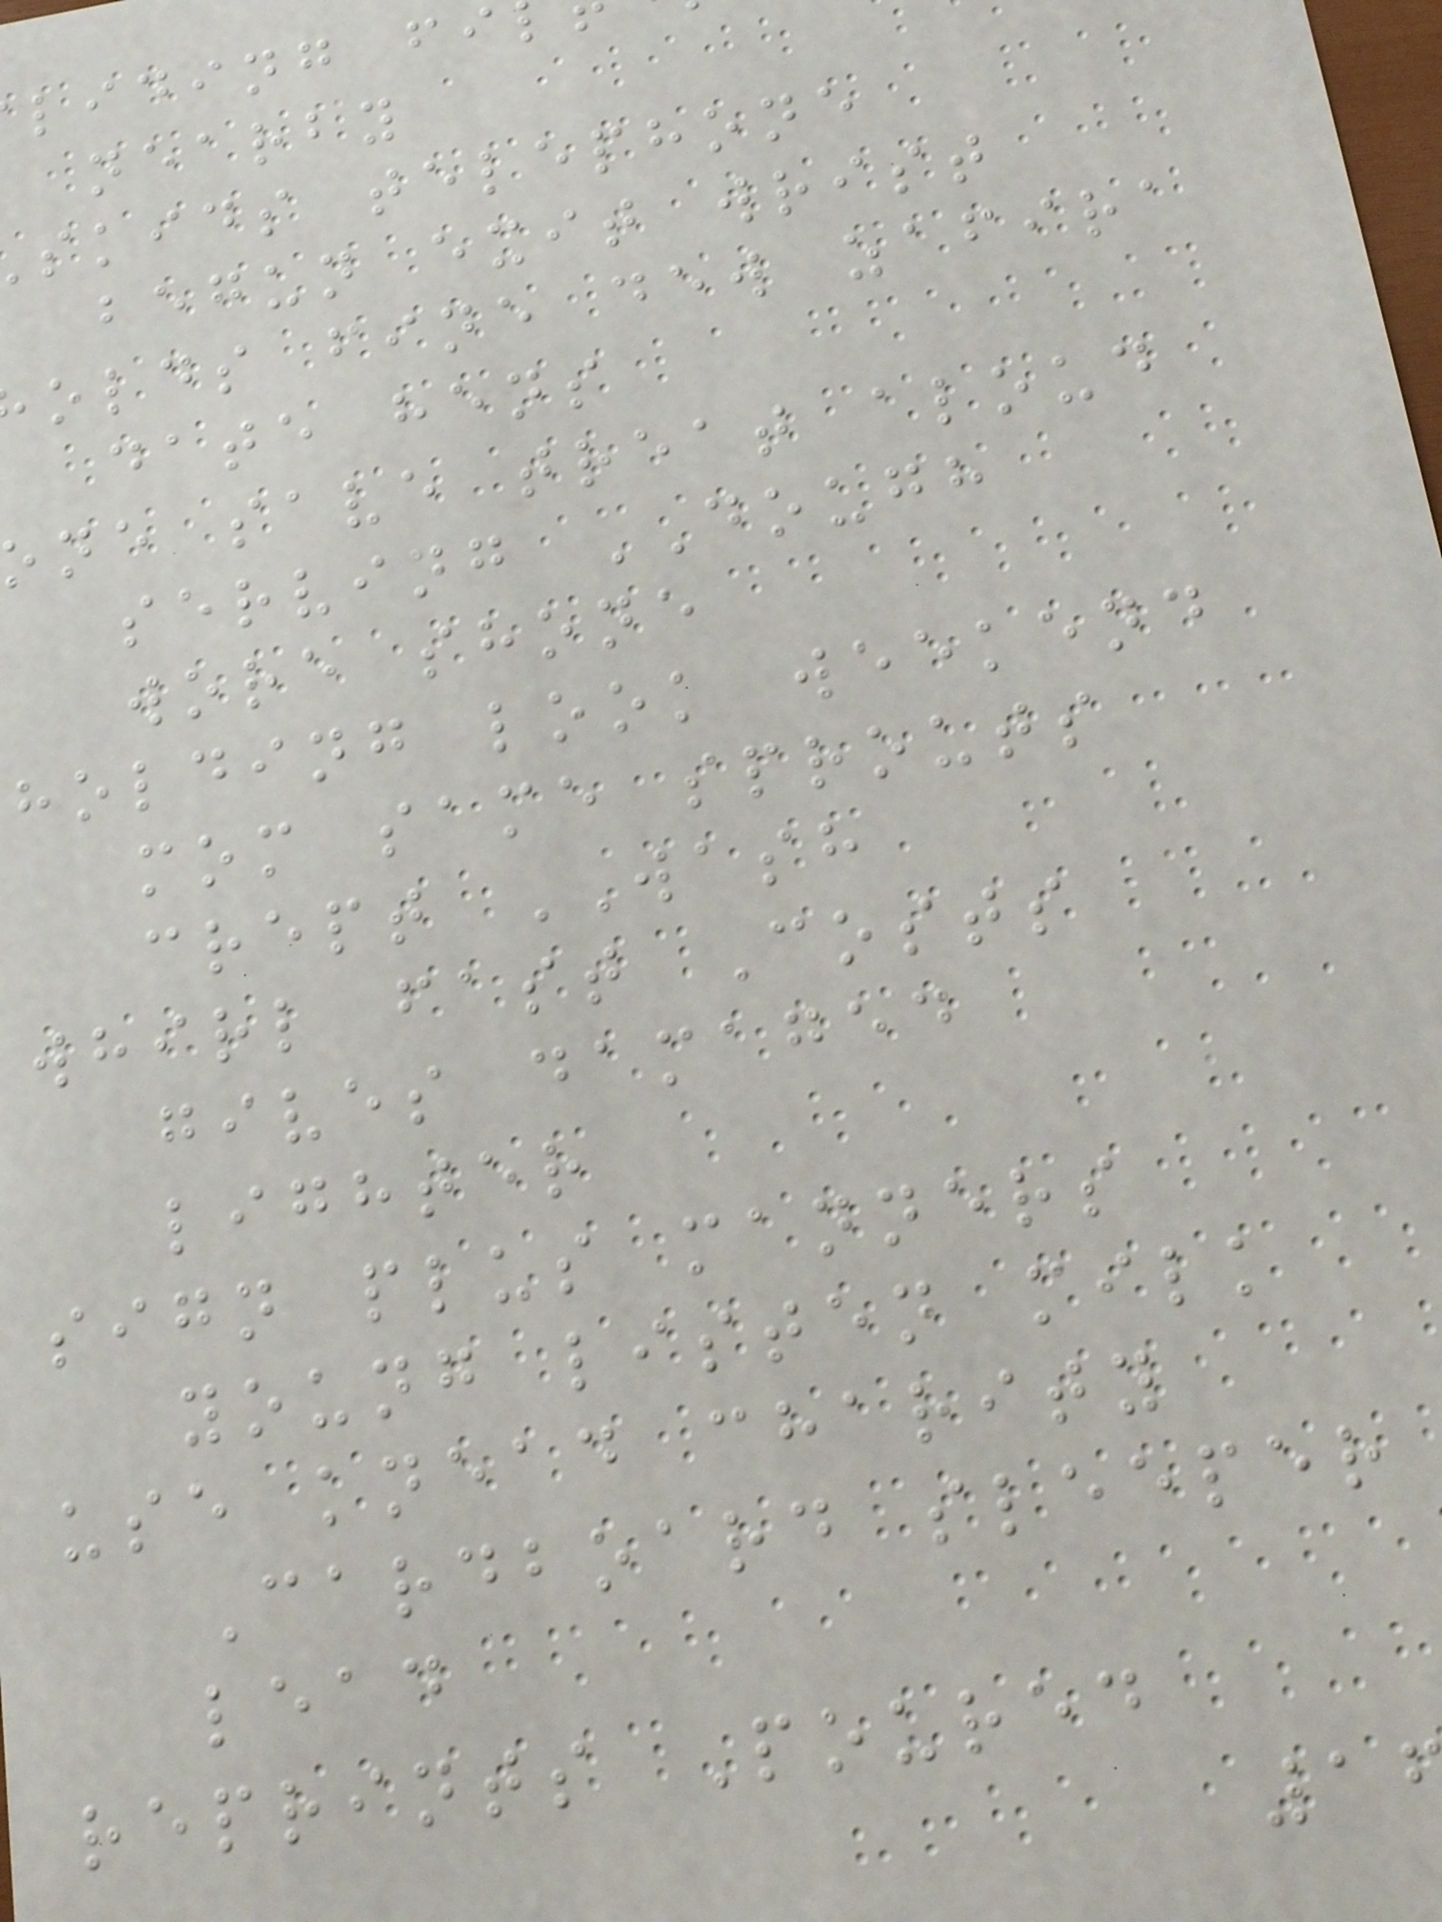liding fi
nearby
skids telephone
begun exit wrist
olds fine dew zafira
date hens
one save treat aloud
serving DOUGH
wore shone
holding look weekend
mom same sprouts
crept WASH
whirl fast Costs
gives damaged
lighter
sign plus manners
young listen milk
use knead charity
Cardboard sleeper
lead
reprints Poured
